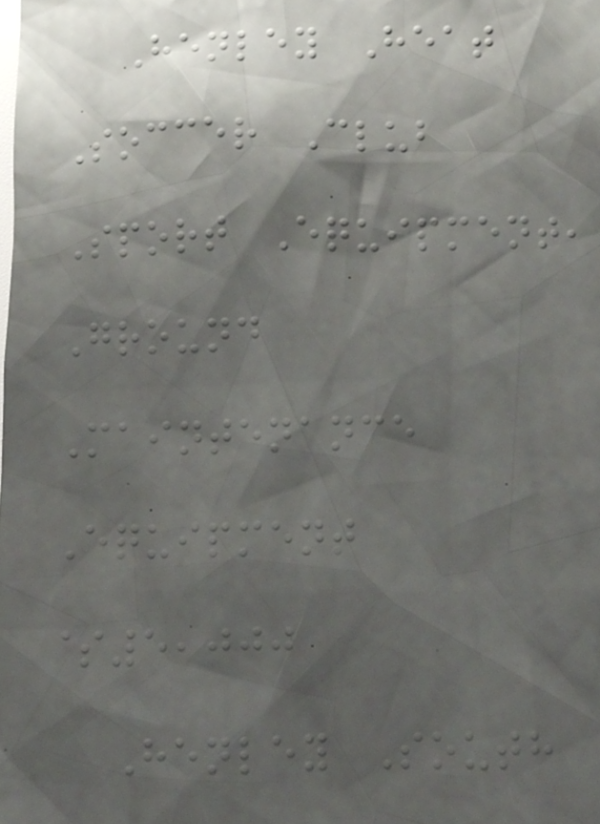Henley Heat
Soccer Club
Sport Equipment,
Ground
Maintenance
Equipment
$5,000
Henley South
